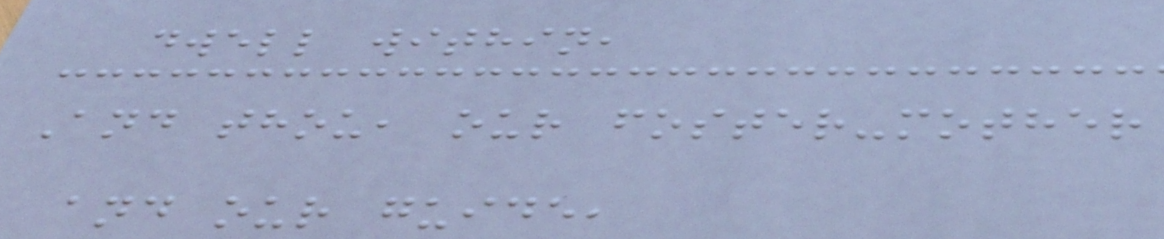dwell within,
And thou, our foster-mother
and our guide,
